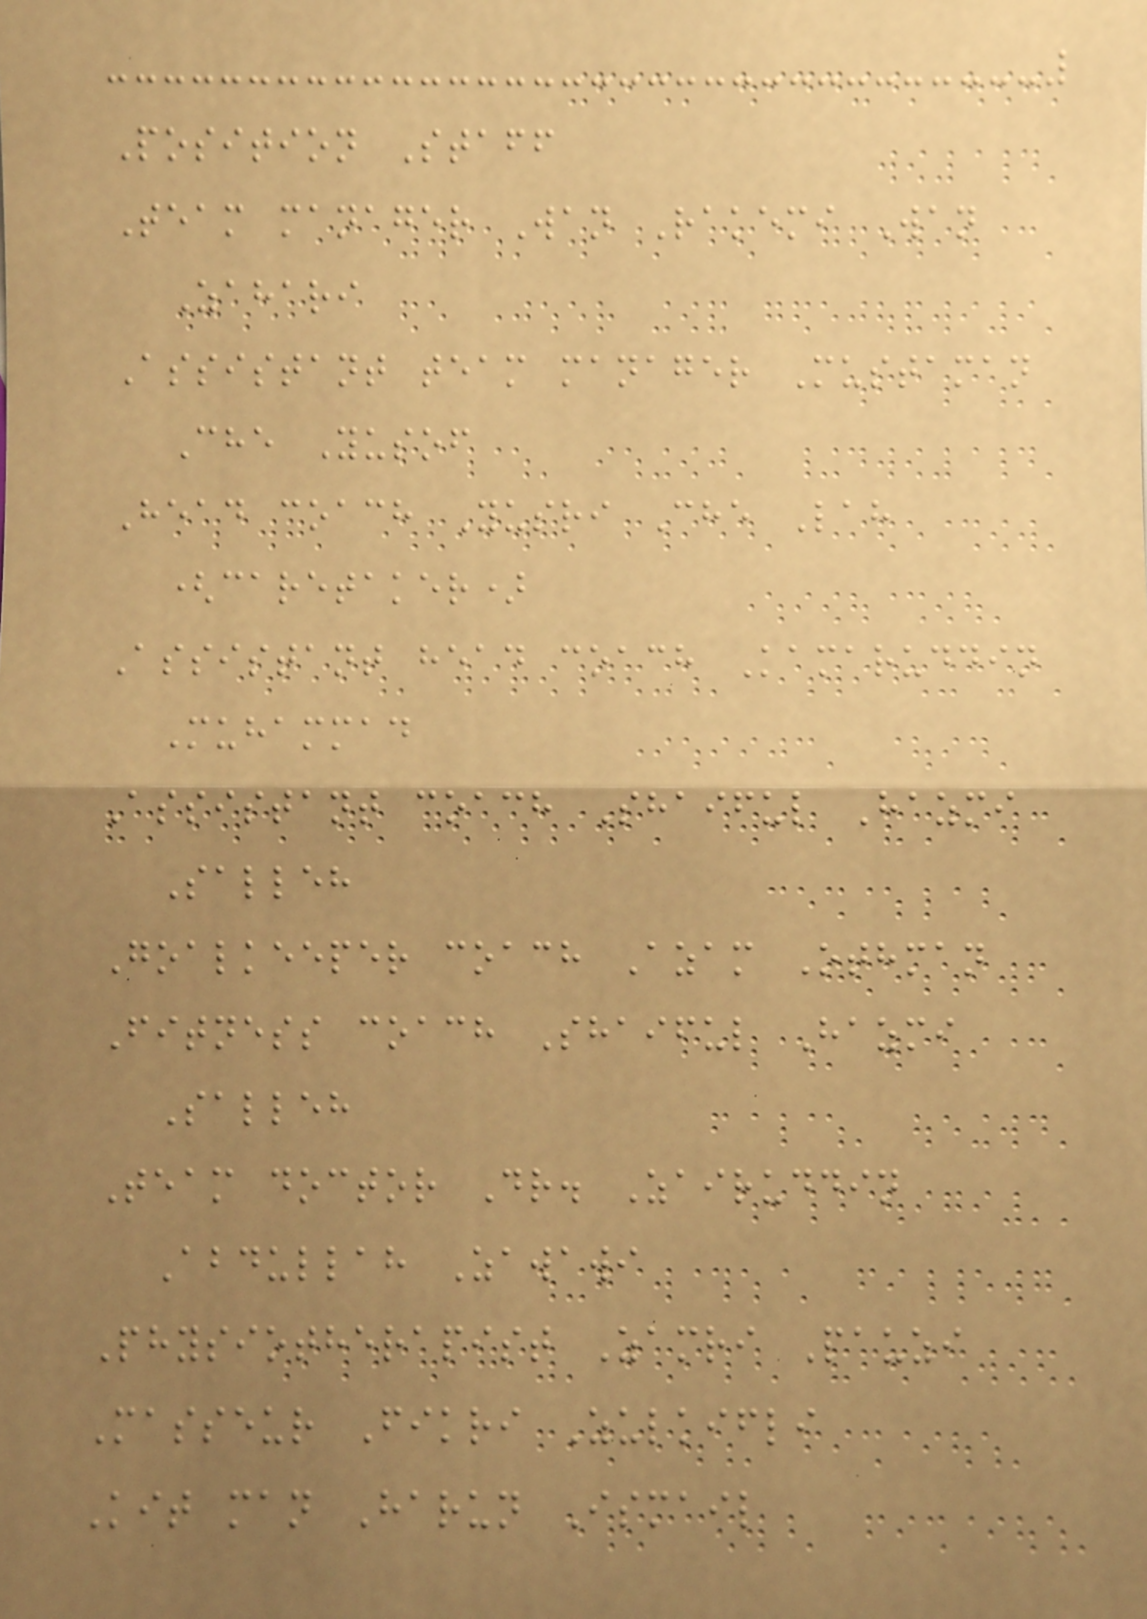Position Staff
Team manager Wan Rakemi Wan
Zahari
Assistant team manager Mustaman
Che Yusof
Head coach Yusri Che Lah
(caretaker)
Assistant head coach Kamaruddin
Muhammad
Assistant coach Shaiful Hazmi
Salleh
Goalkeeper coach Azam Othman
Fitness coach Shaiful Hazmi
Salleh
Team doctor Dr. Zairuddin
Abdullah Zawawi
Physiotherapist Zamri Pauzi
Masseur Fikri Zulkifli
Kit man Harun Ismail
